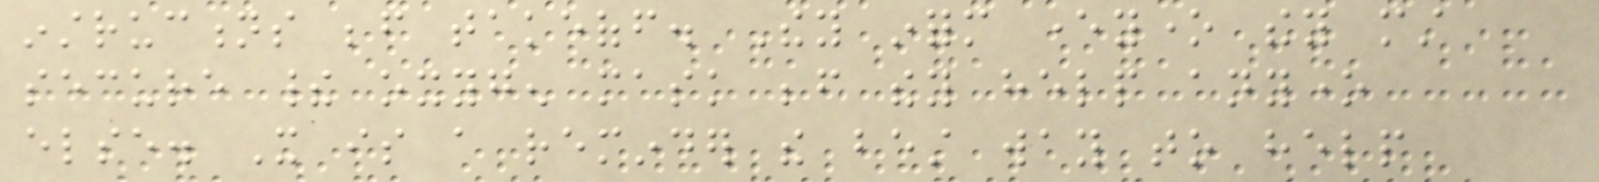instructions before takeoff. They inform everyone they must
secure their oxygen mask before they help anyone
else. It is a reminder the best way to help
